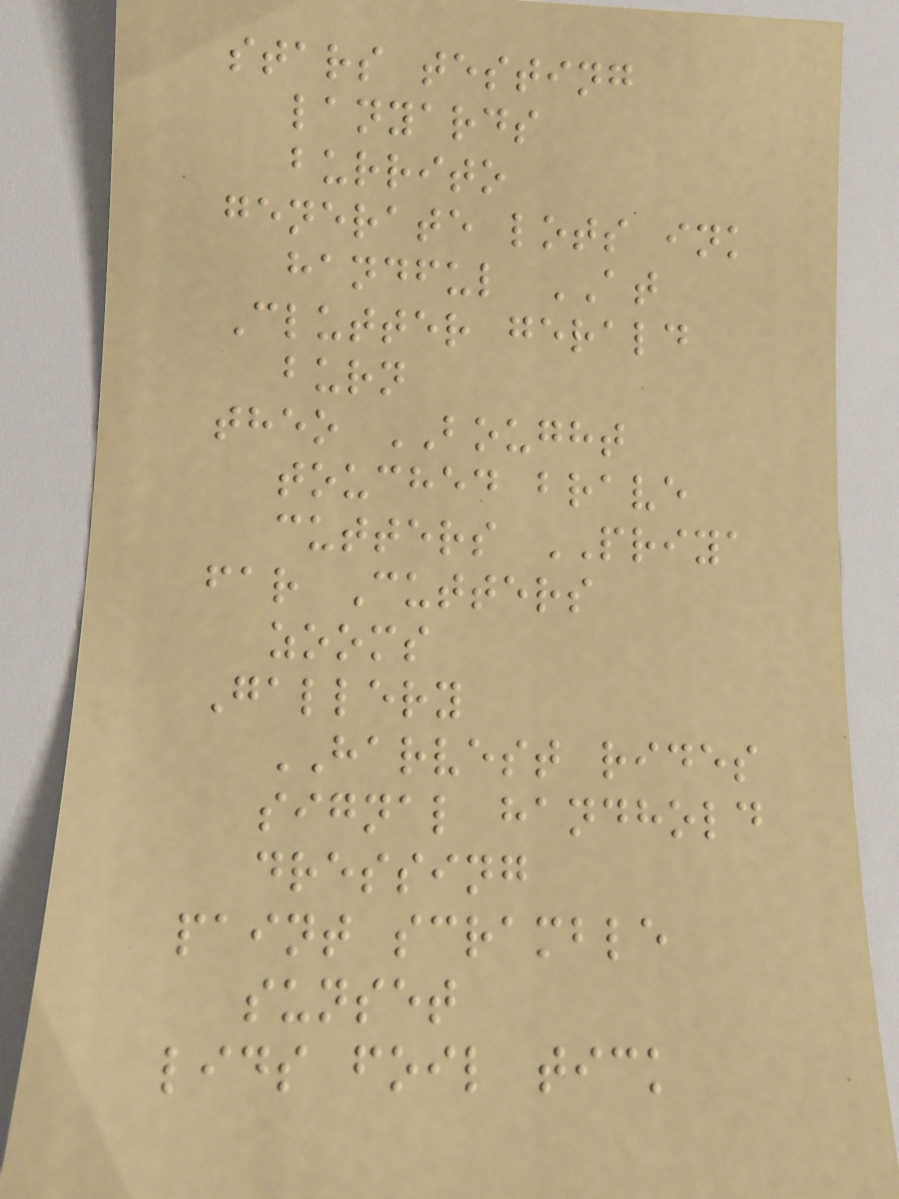stars testing
lanyards
burrito
generate lots ink
handful AT
Clutter gerald
burn
theo BOUGHT
touched brave
cutters PRIYA
far Cutters
zooms
Gallery
HARVEST rides
signal handhold
dressing
paint scramble
sunset
lids foil tick
